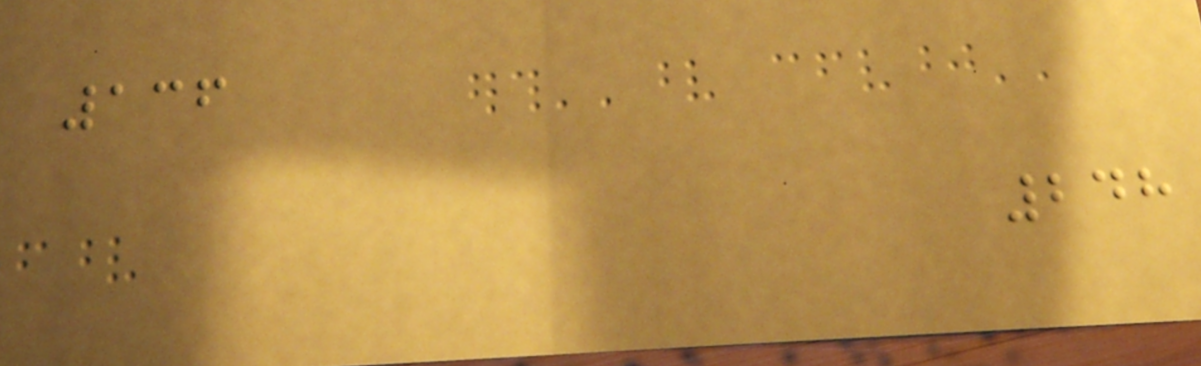136
248
